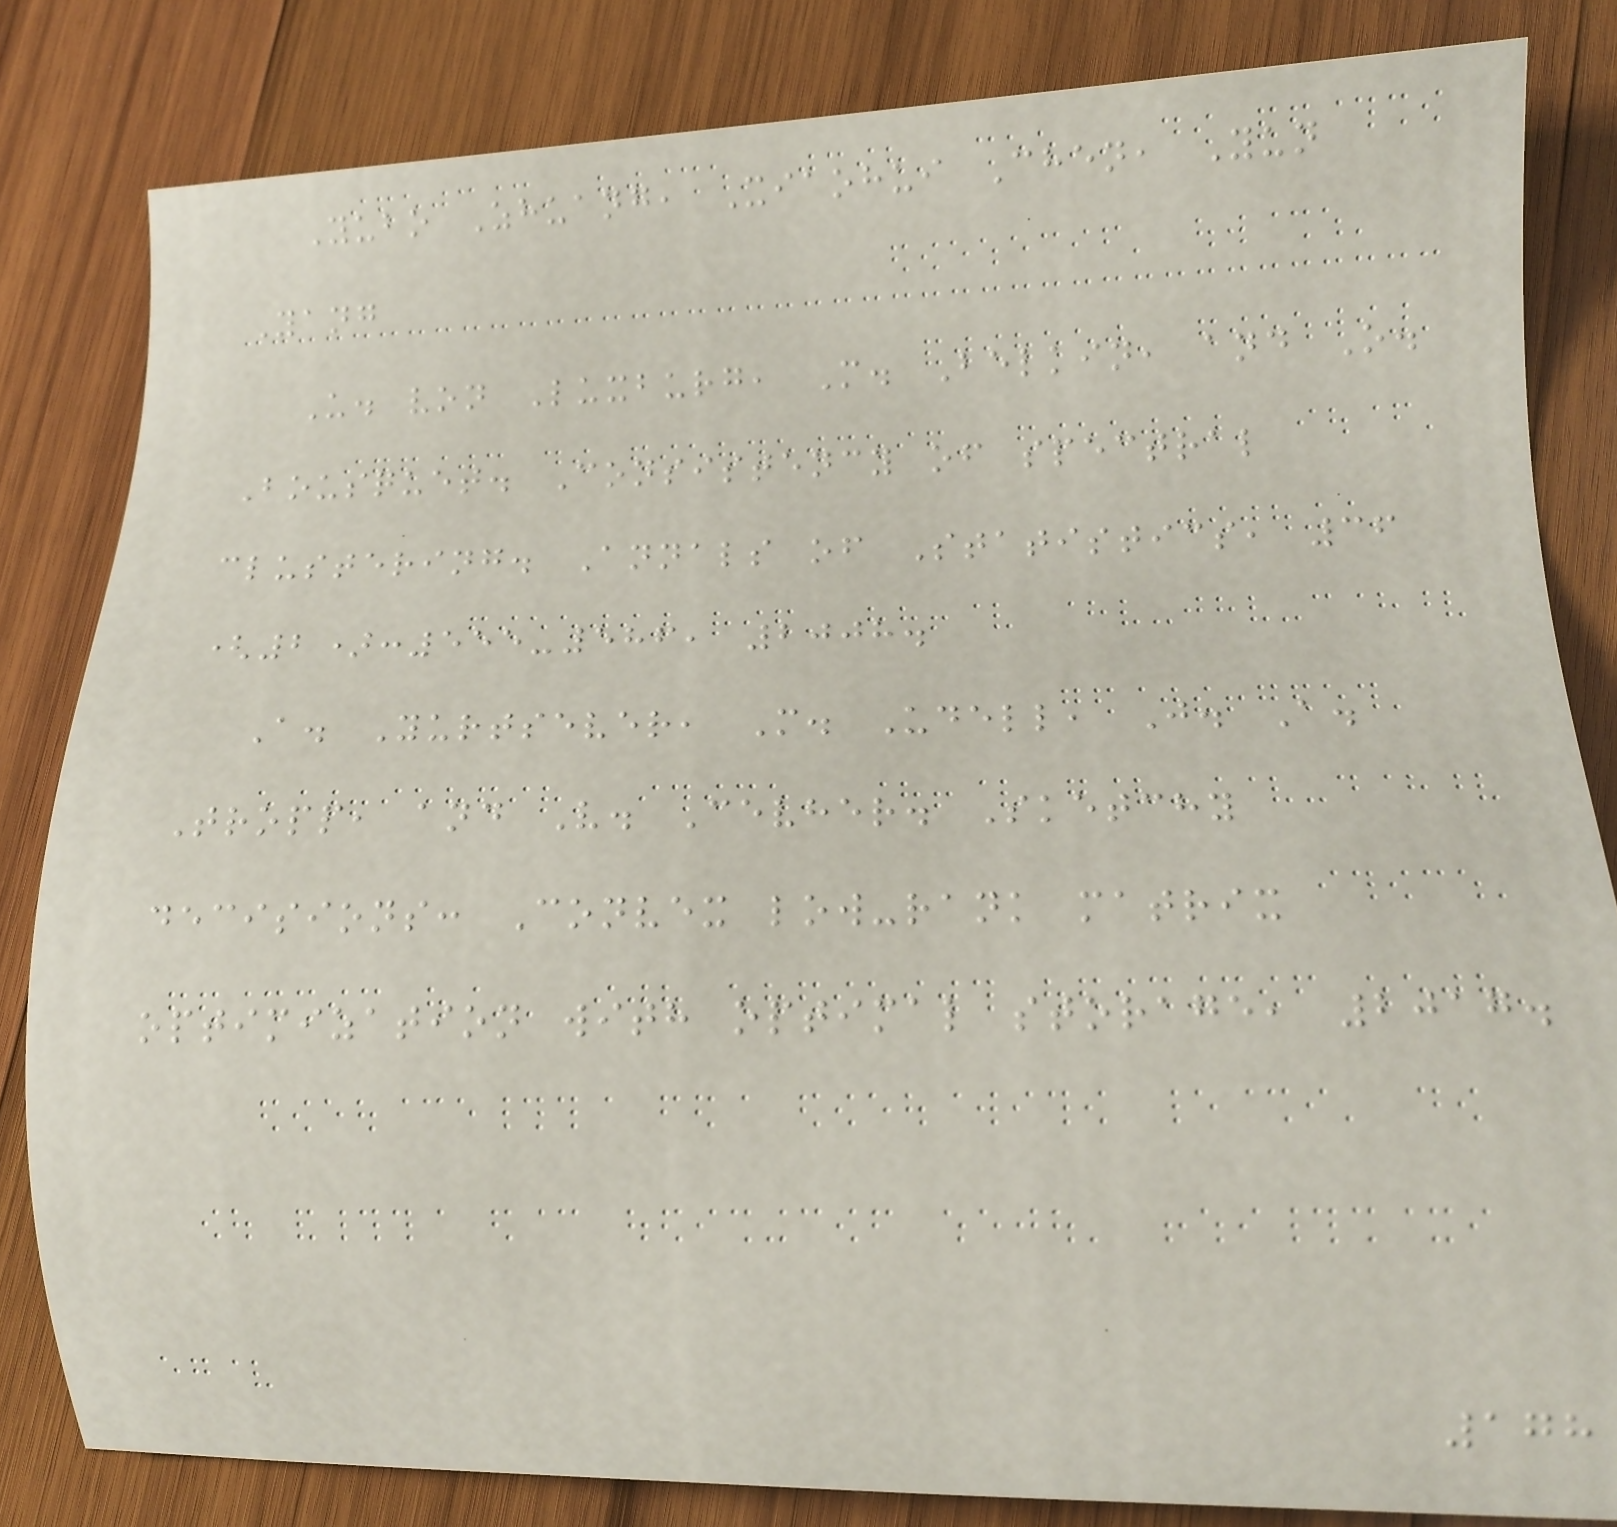Yubo Zhuang, Xiaohui Chen, Yun
Yang
U. von Luxburg, M. Belkin, and O.
Bousquet. Consistency of spectral
clustering. Annals of Statistics, 36
(2):555-586, 2008.
A. Yurtsever, M. Udell, J. A.
Tropp, and V. Cevher. Sketchy
decisions: Convex low-rank matrix
optimization with optimal storage, 2017.
178
